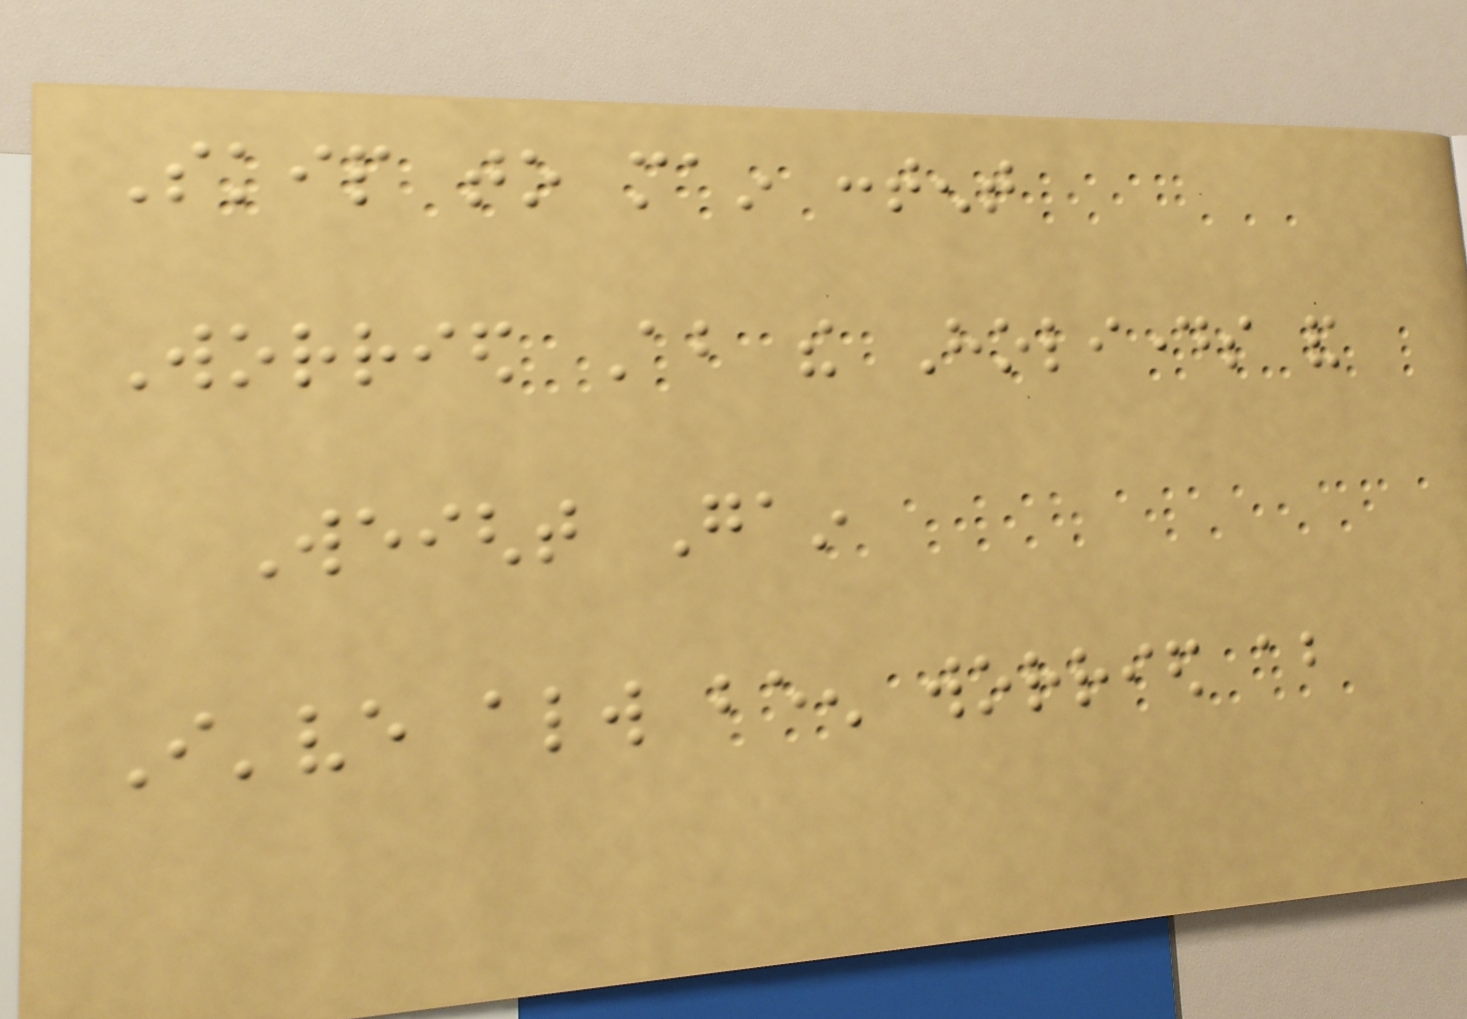Skip to main content
Worried About the Holidays and
Weight Gain
I've always been worried about
